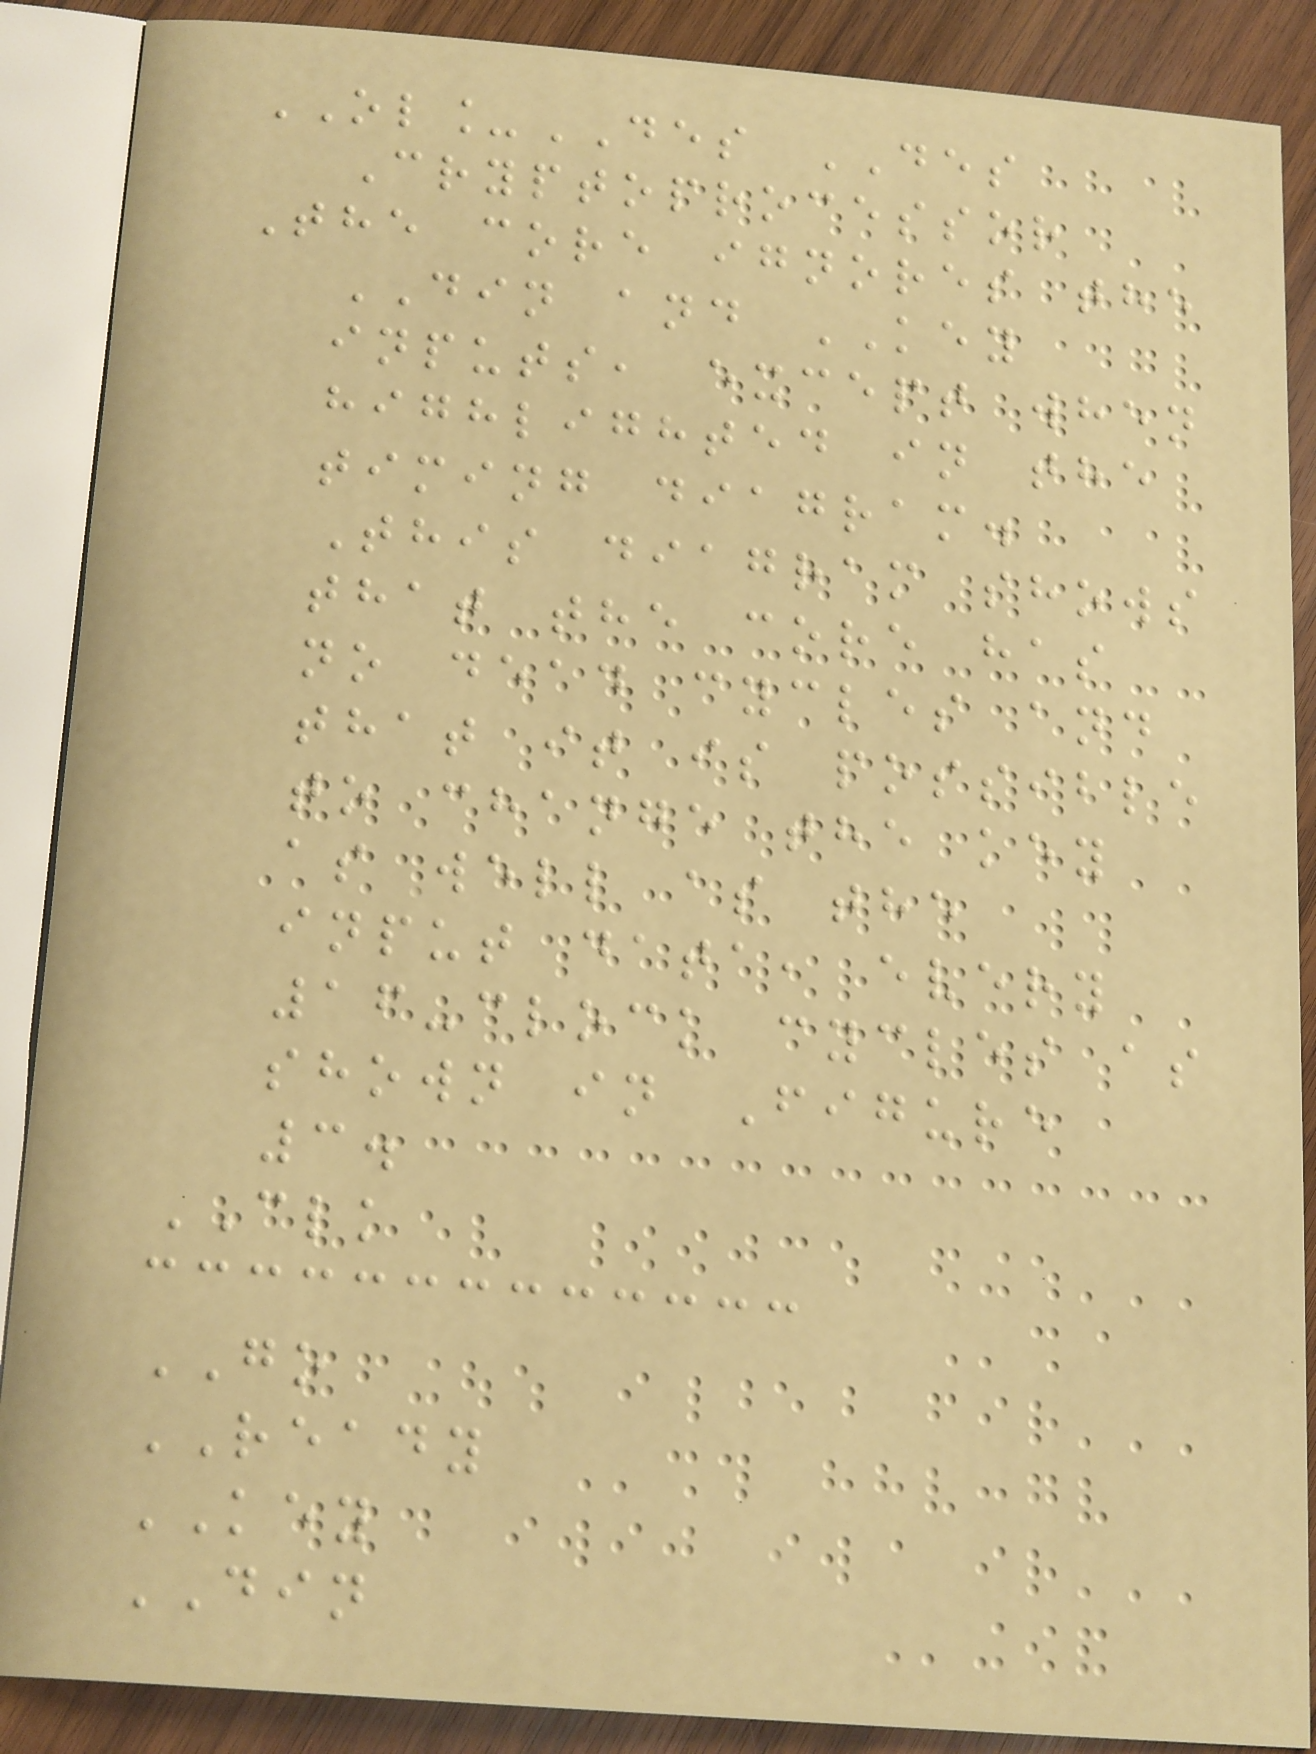OL_DES DES
Cryptoprocessor
The core ignores the
DIN and KEY
inputs, except when
highlighted in the
timing diagram.
This diagram shows
that the core has
no dead cycles and
that it is possible
to change the key
as well as the
input data, every
16-clock cycles as
shown in Figure
3.
CLK
GO
READY
KEY
DIN
